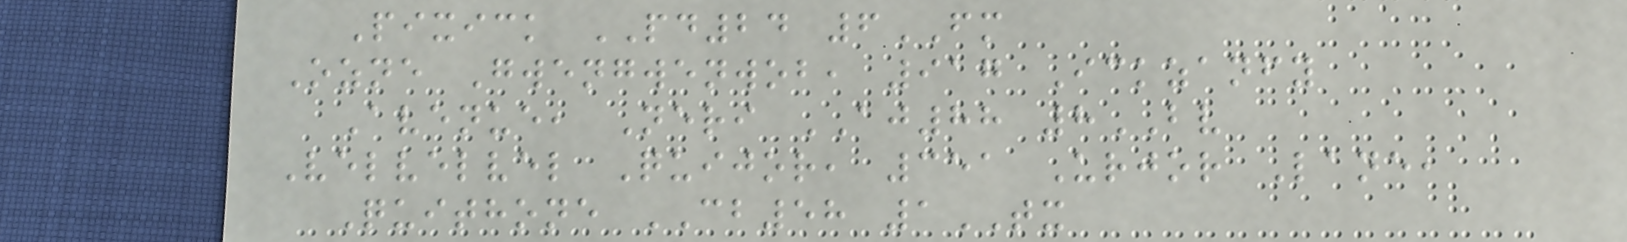Pixick PD24 6FM
Ozne Gwengwenwob, 917 Ickzanfy
Avenue, Neri AJ88 8BV
Velvelvel Quijor, 351 Urjor Lane,
Quithone CB58 1TX
